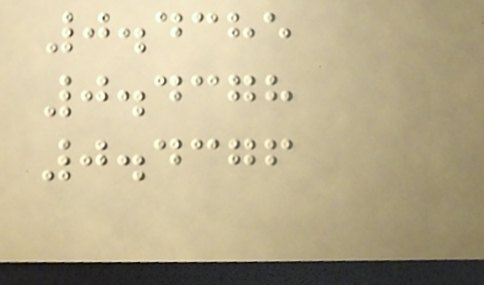0.4385
0.4378
0.4376
